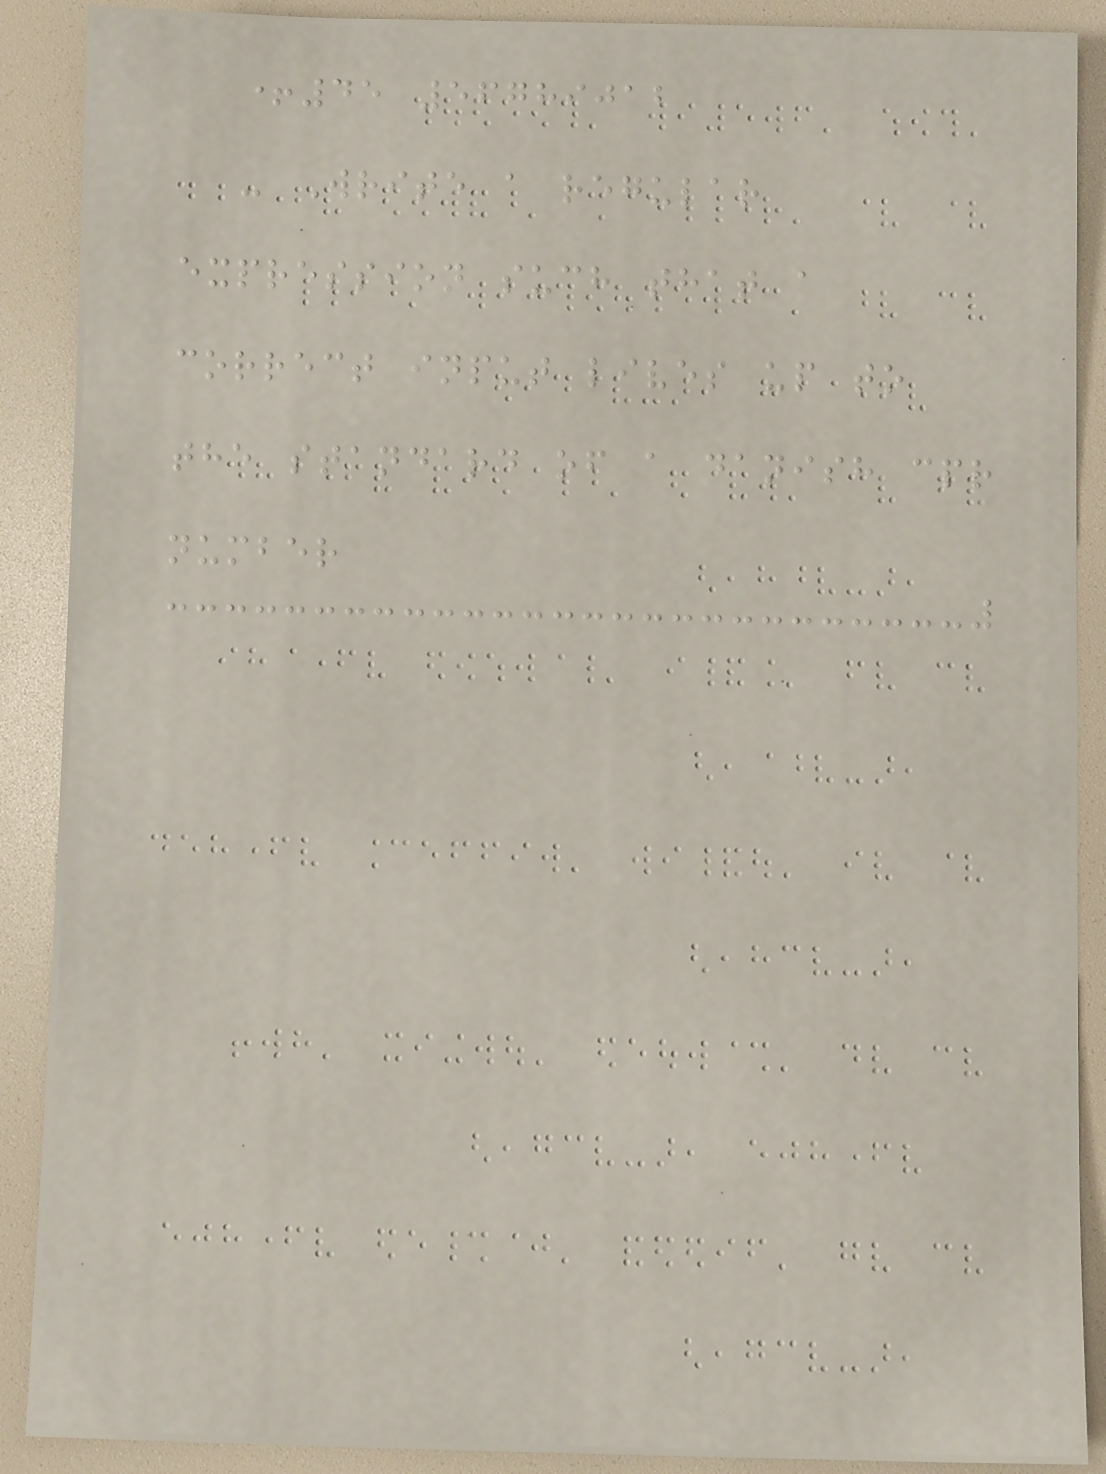+45 56789012
- Write a regular
expression such that a
correct input lives up to
the standard of a danish cpr
number
